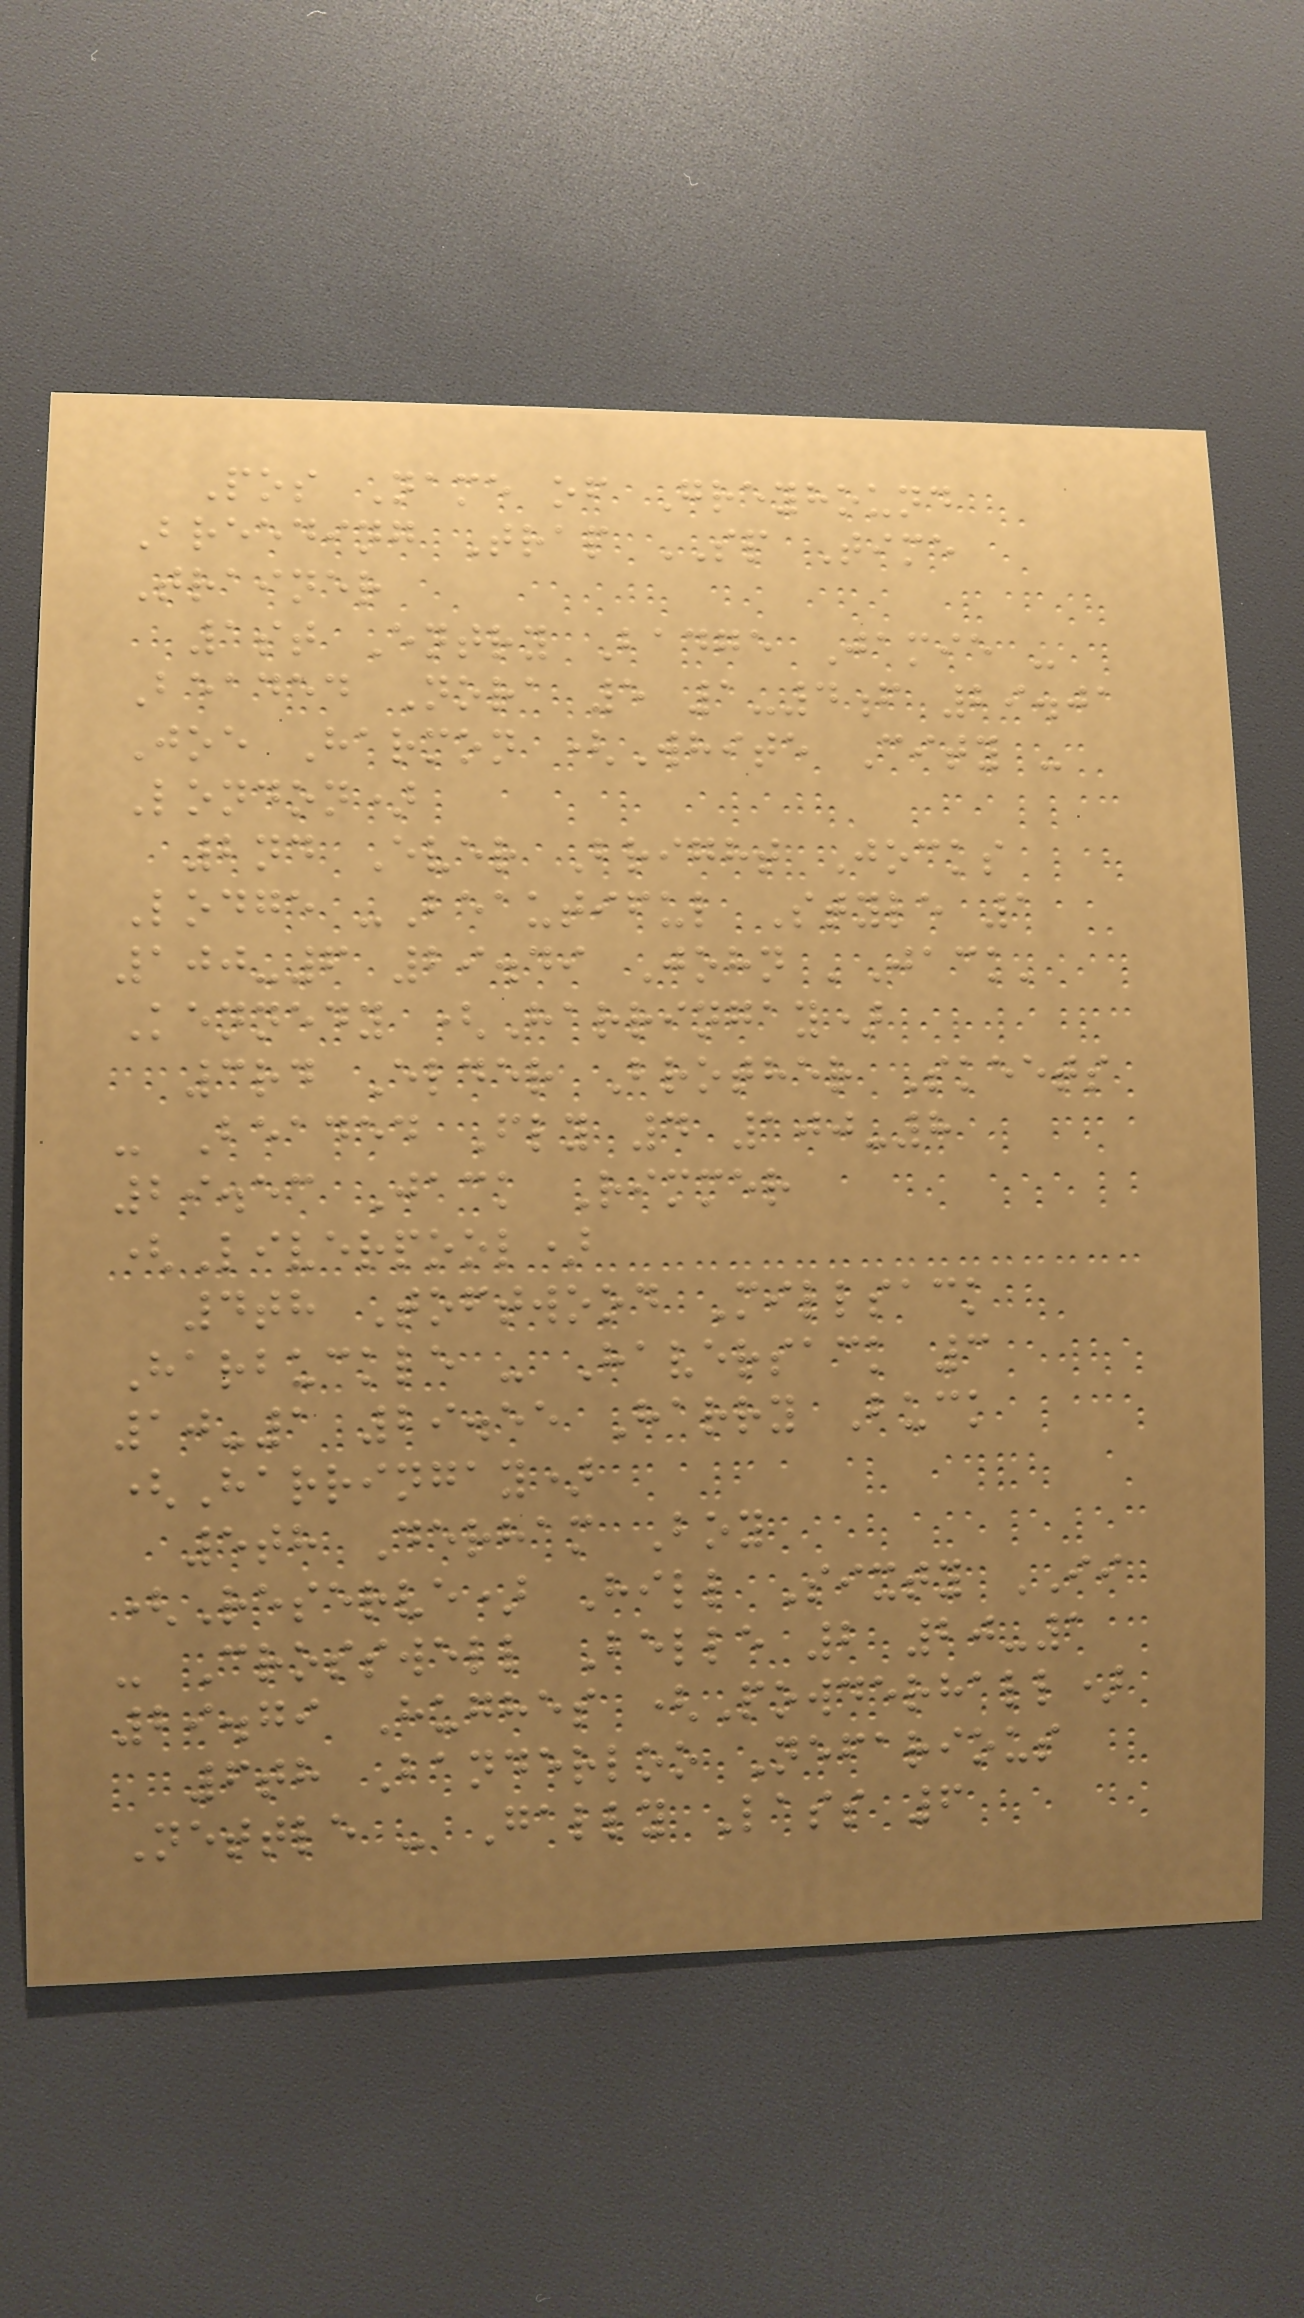Pos Name of Greyhound
Breeding Trap SP Time
Trainer
1st Entry Badge Jamie -
Beaded Nora 5 1-4f 29.01
Joe Harmon (White City -
London)
2nd Ever Bright Jocks
Lodge -Beautiful Style 1
100-6 29.49 John 'Jack'
Kennedy (Harringay)
3rd Elder Brother Skeets
- Beaded Fly 4 100-8
29.53 Jack Rimmer
(Liverpool)
4th Toftwood Millsack
Harbuckle - Haversack 3
10-1 29.55 Harry Buck
(Harringay)
5th Derham Boy
(Reserve) Hill Sixty II
- Crosswell Belle 2 20-1
29.79 Hughes (Powderhall)
6th Banderloo Nefarious
Nettle - Gally Lass 6
